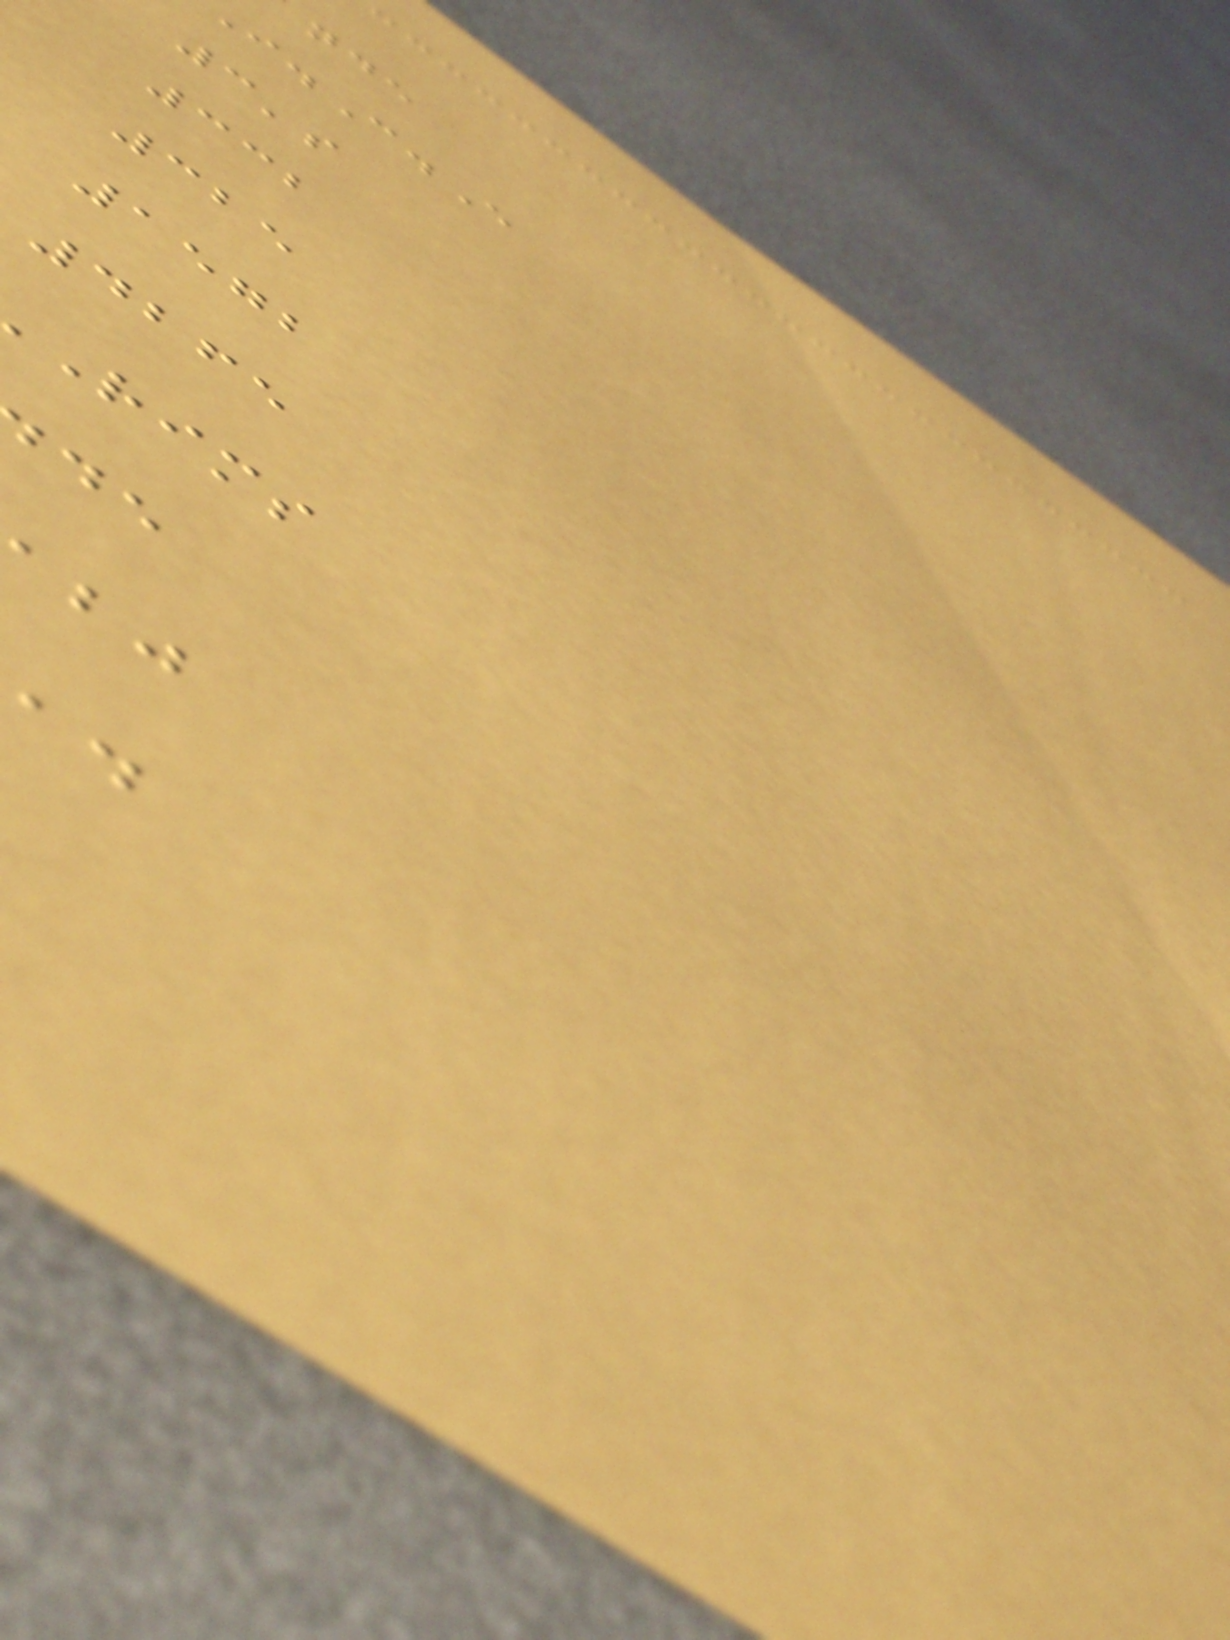.C.E
3's
332
325
1572
4265
rims
